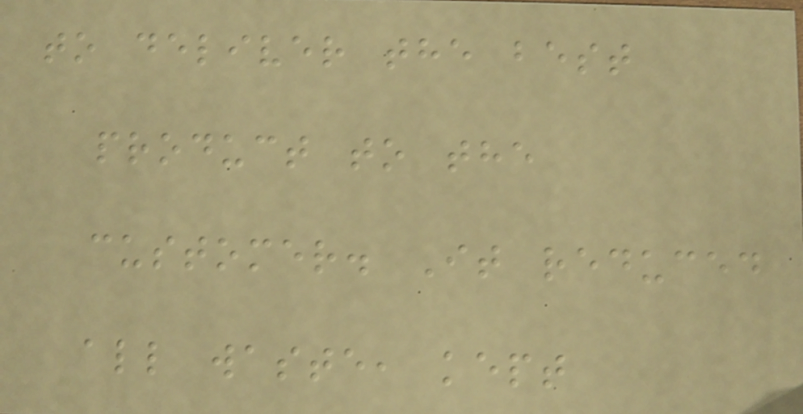to deliver the best
product to the
customer. It reduced
all waste, kept
